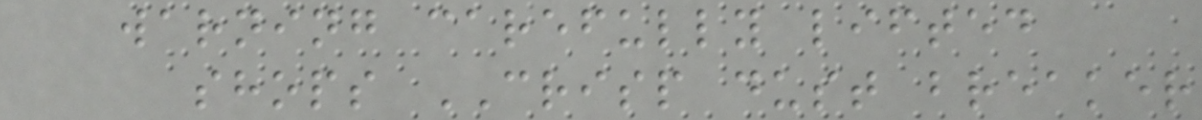warning carefully lifted
shops CRISP dust breaker
